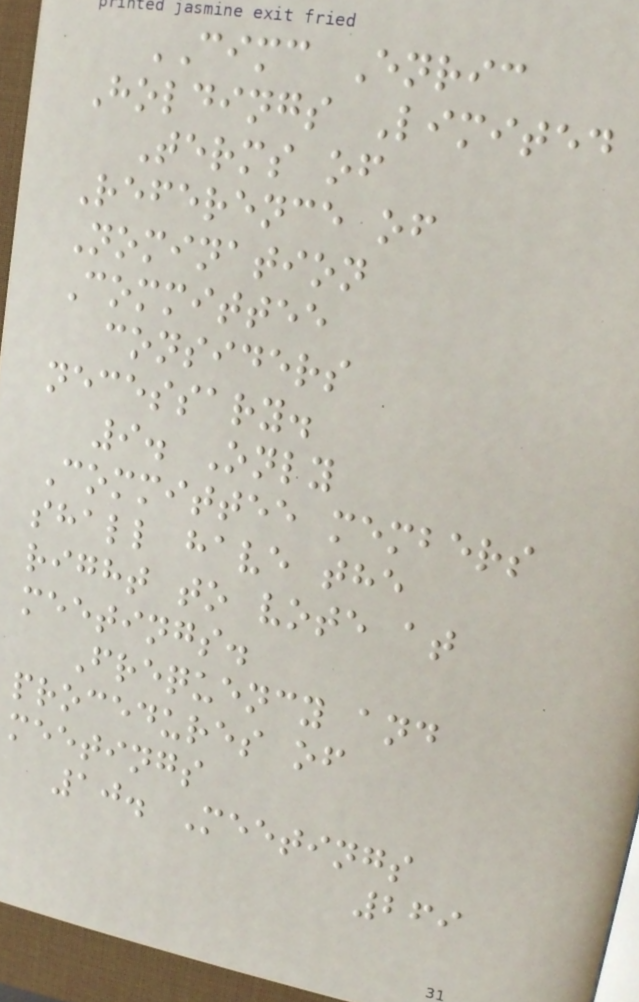CIMC Enric
Holdings Limited
Terms of
Reference of
Nomination
Committee
considers
necessary.
9. Only
Committee members
shall have the
right to vote at
meetings.
Frequency and
procedures of
meetings
10. Meetings
269
